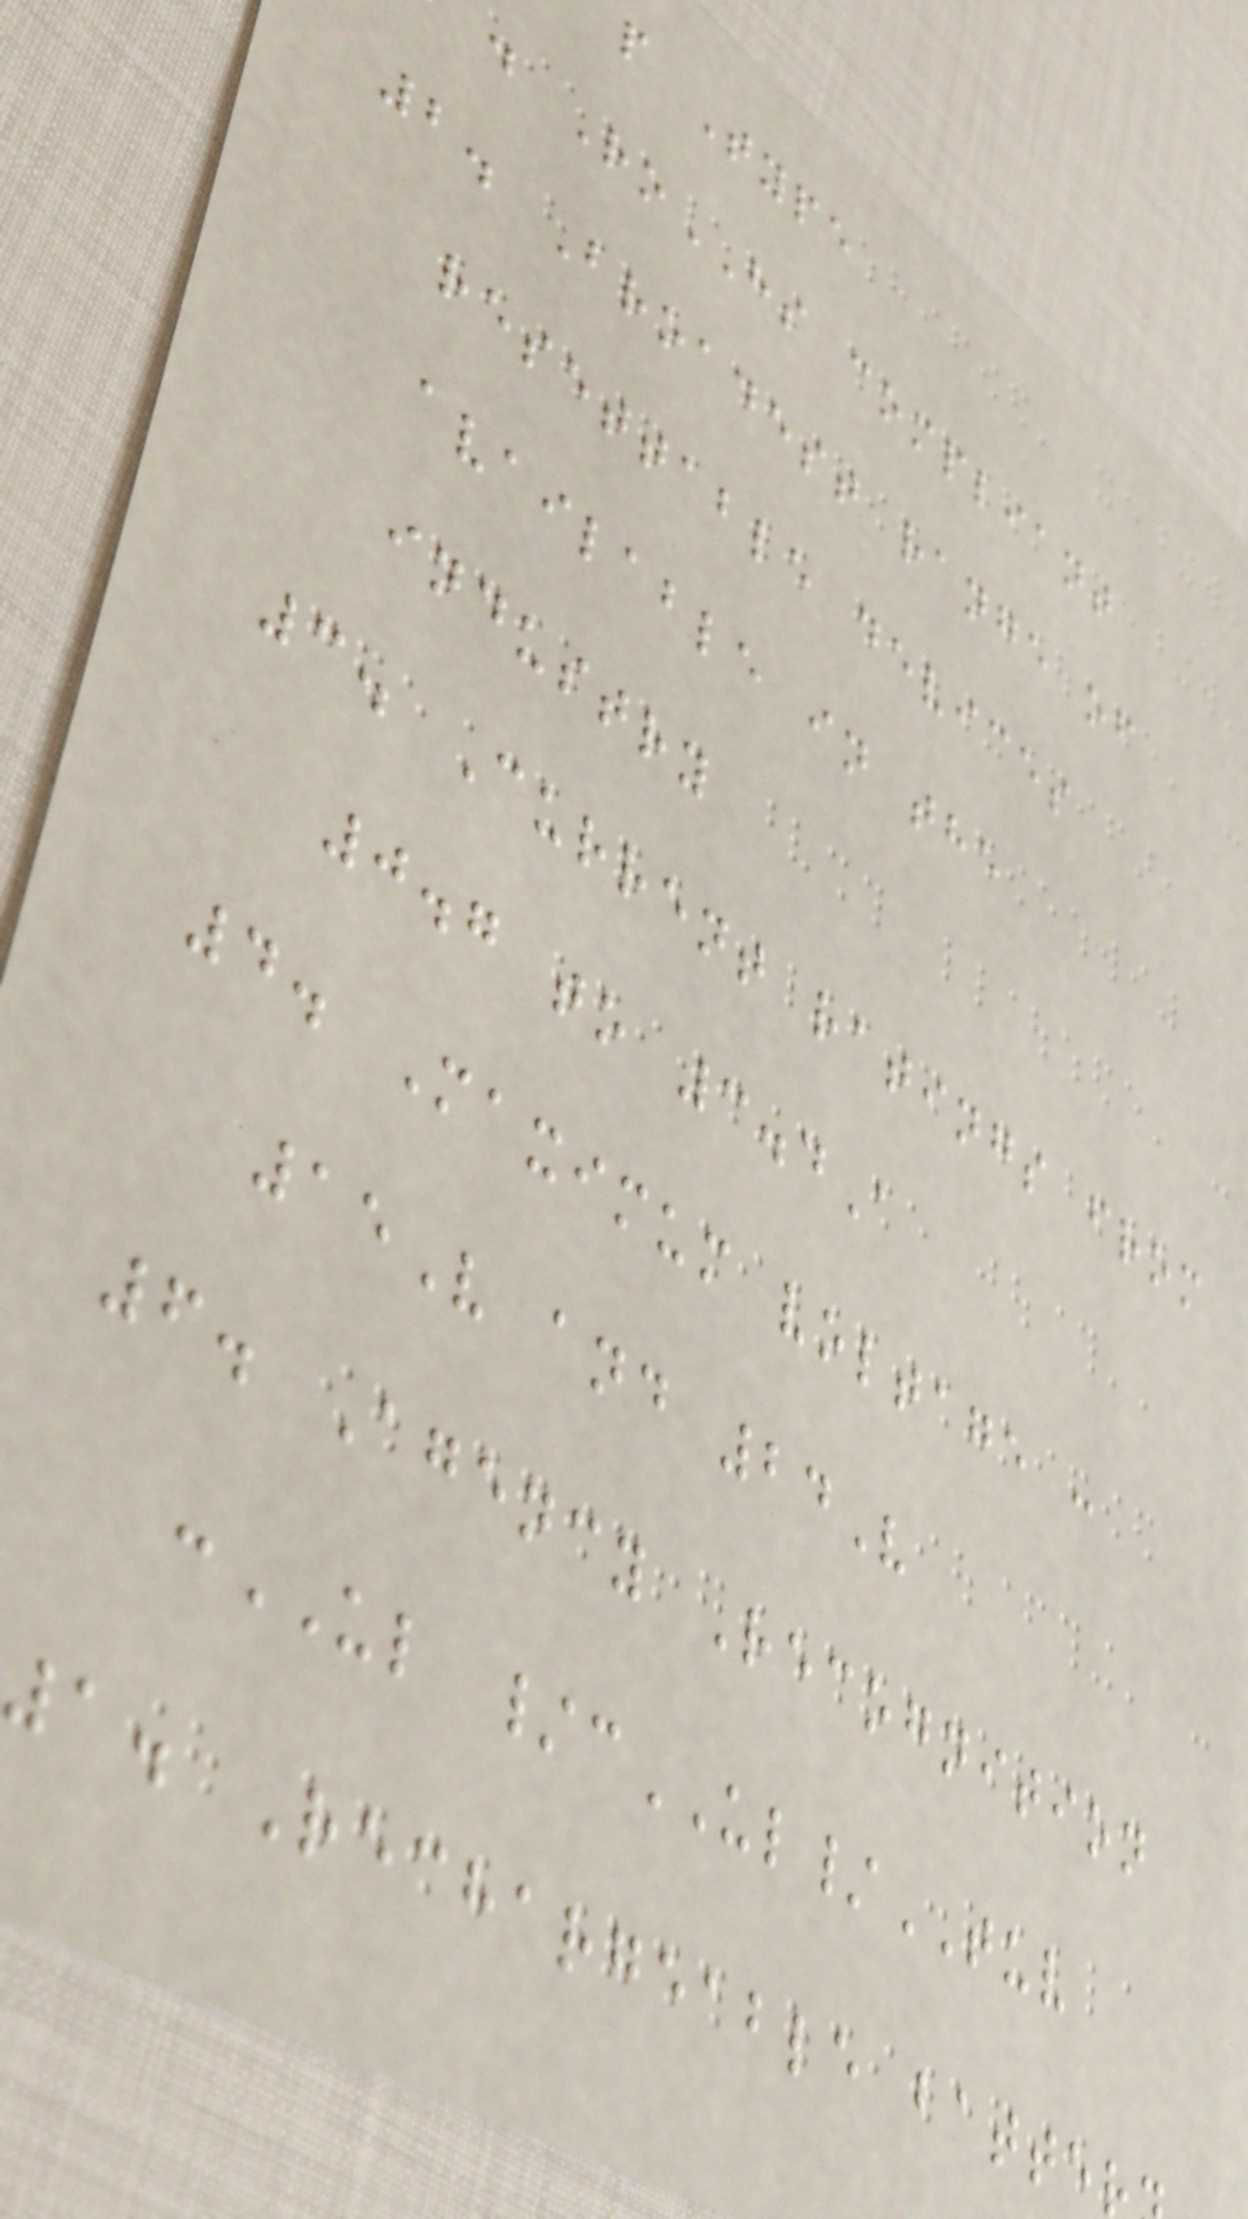p Type
. RoHS compliant
2. Broadest range of
resettable devices
available in the
industry
3. Current ratings from
0.7 to 3.4A
4. Maximum voltage :
15V and 24V
6. Agency Recognition
:UL /cUL/TUV
1. Rechargeable batte
